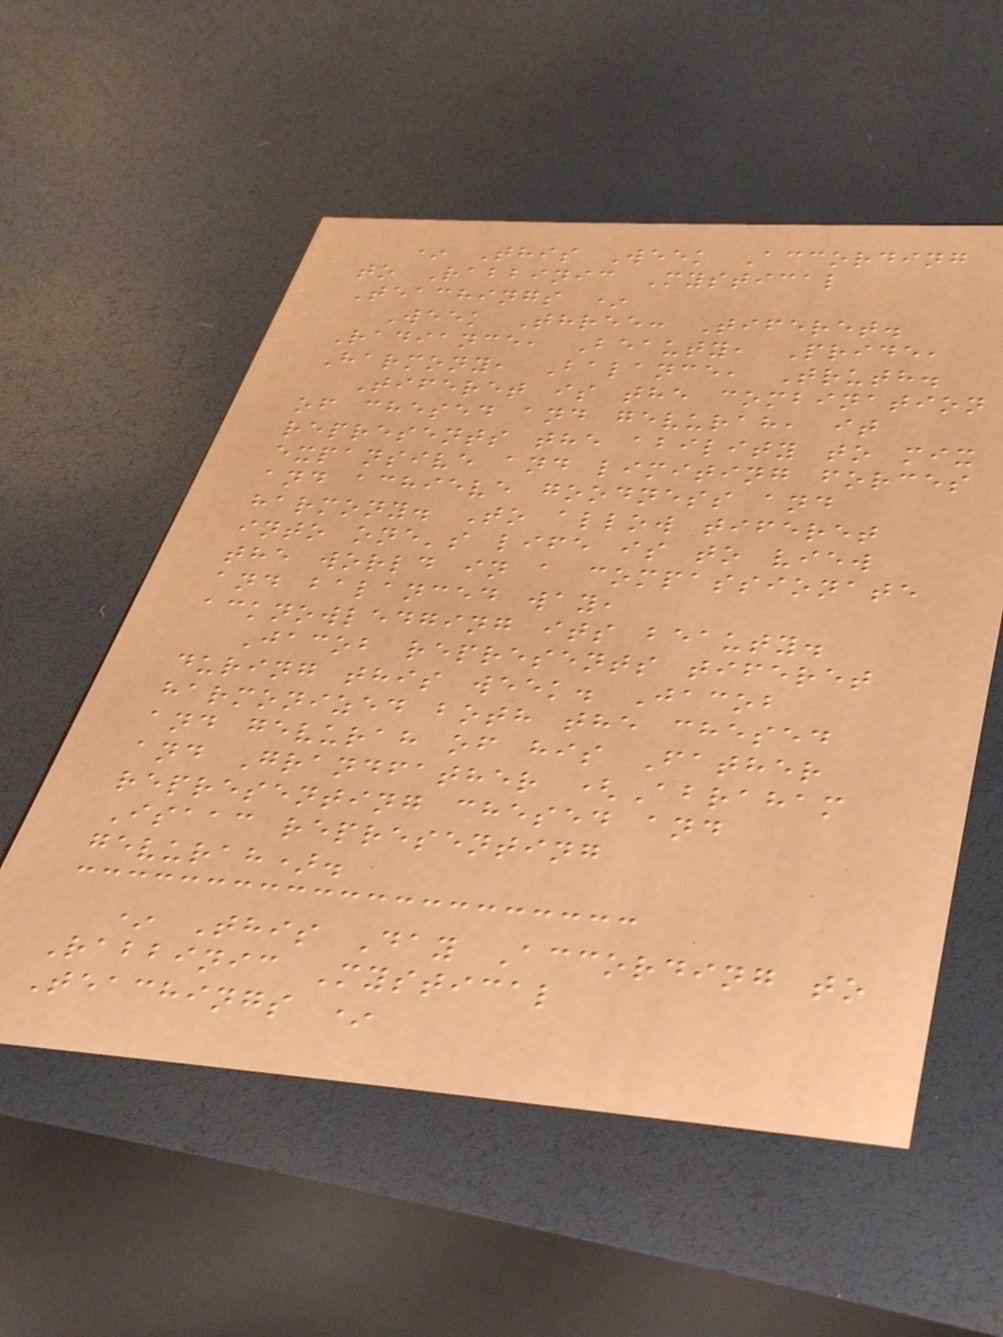* This Week According
to Rabbinic Mystical
Teachings *
Week Three: Tiferet.
Radiance, Beauty, Pride,
Harmony, Balance, Truth.
Tiferet is the combination
of chesed and gevurah, it
represents the ability to mix
expansive and limiting forces
and achieve goodness and
harmony. To allow tiferet
into one's life is to view
the world in a compassionate
and balanced way,
acknowledging its beauty.
Jacob represents tiferet
during this week. Jacob
harmonized both the chesed
and gevurah of his Father
and Grandfather (Abraham
representing chesed and
Isaac representing
gevurah).
* This Day According to
Rabbinic Mystical
Teachings *
